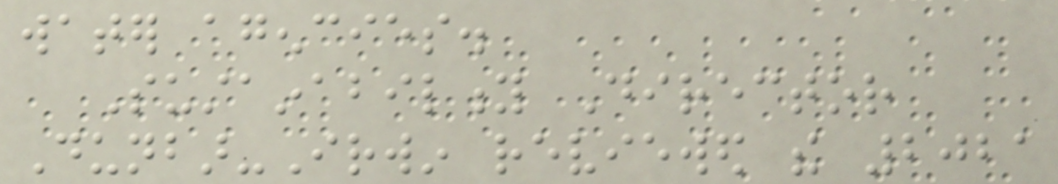water agencies.
Sustainability Director
Dunbar-Irwin reviewed the 2021
